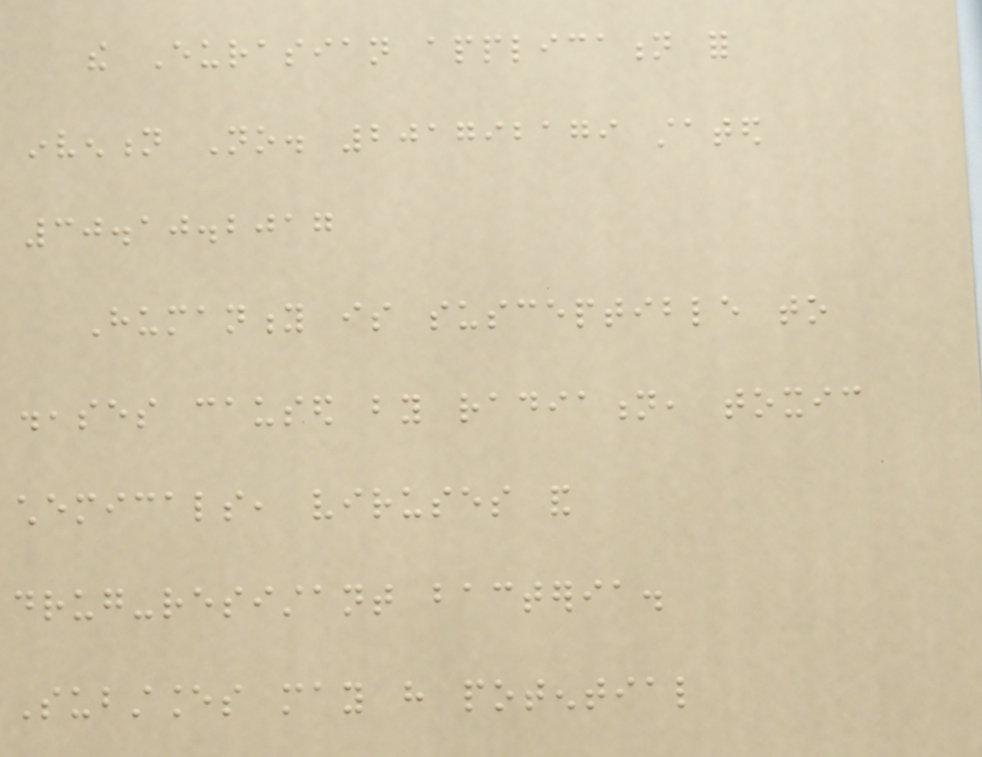the Eurasian application for
invention No. 201792179 stated
30.10.2017
Humanity is susceptible to
diseases caused by radiation, toxic
chemicals, viruses and
drug-resistant bacteria.
Substances may have potential
